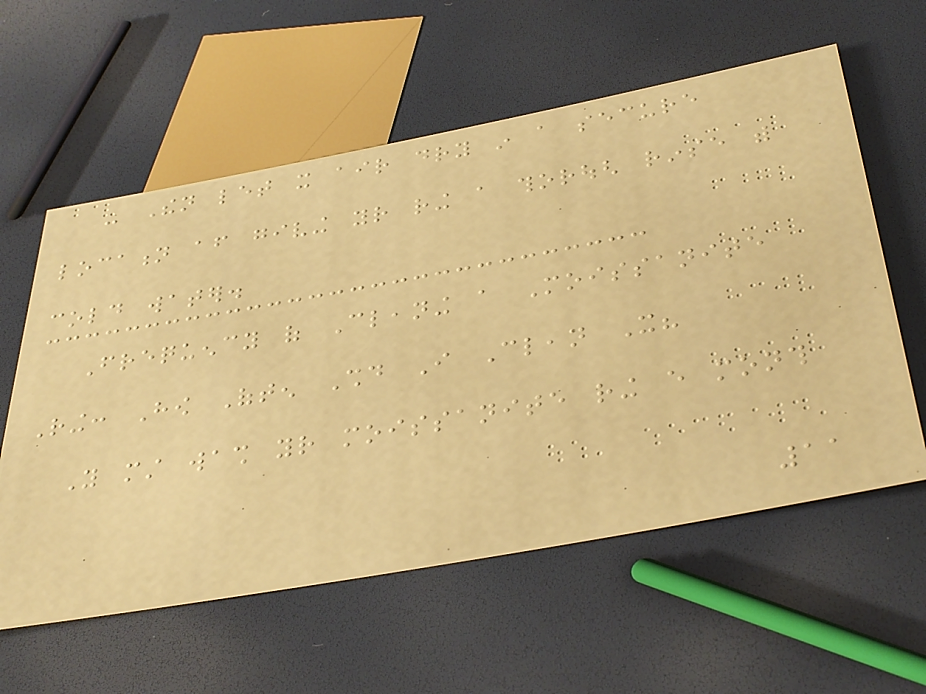- Then let it air dry in a secure
location after giving your ring a thorough rinse with
cold water.
Frequency of Cleaning a Moissanite
Ring: How Often Should I Clean It?
You must wash your moissanite ring every month
11
